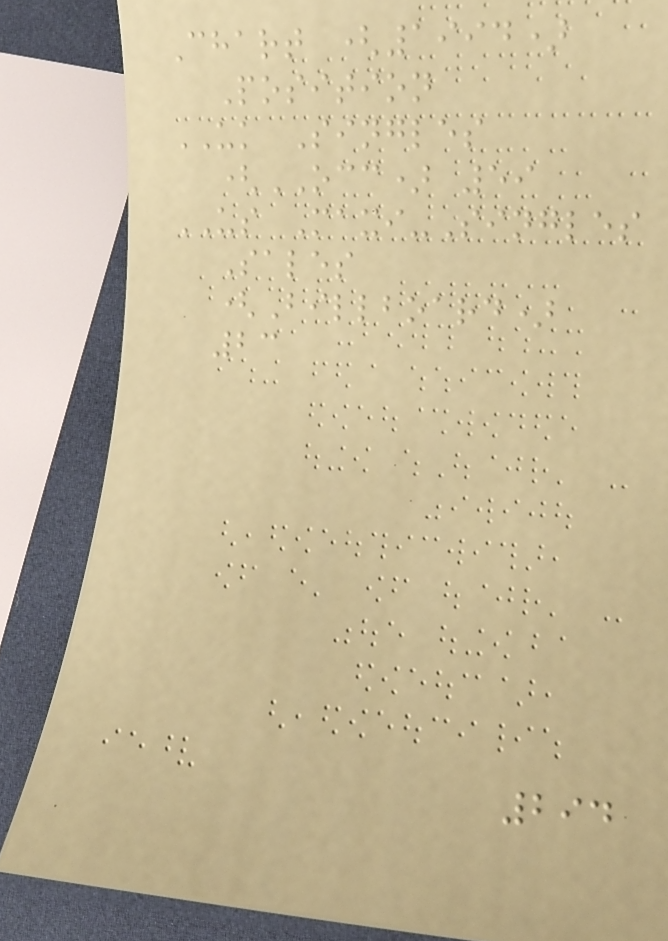Chart (1994)
Position
UK Singles
(OCC) 59
US Maxi-Singles
Sales
(Billboard)
23
294
